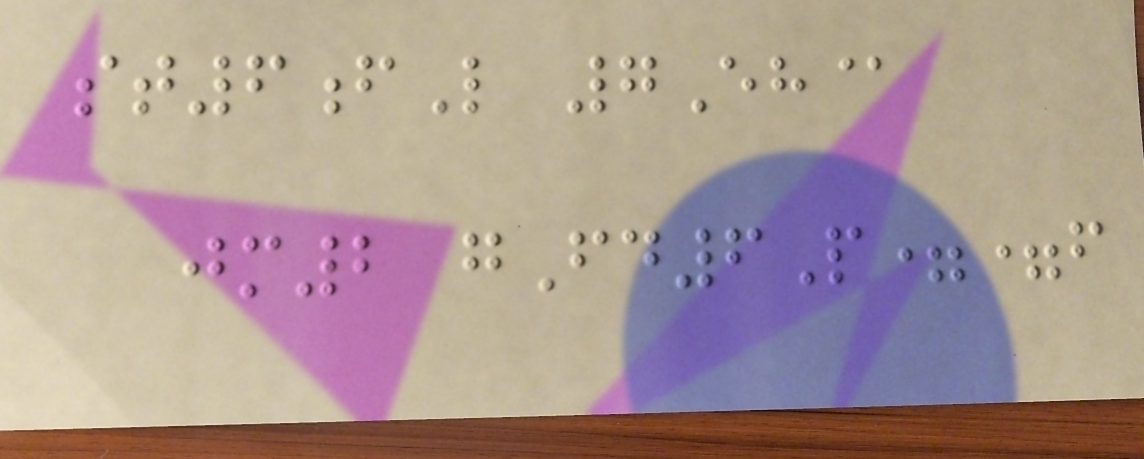st6fL 7Eh@
jm2 gFd6P==f
